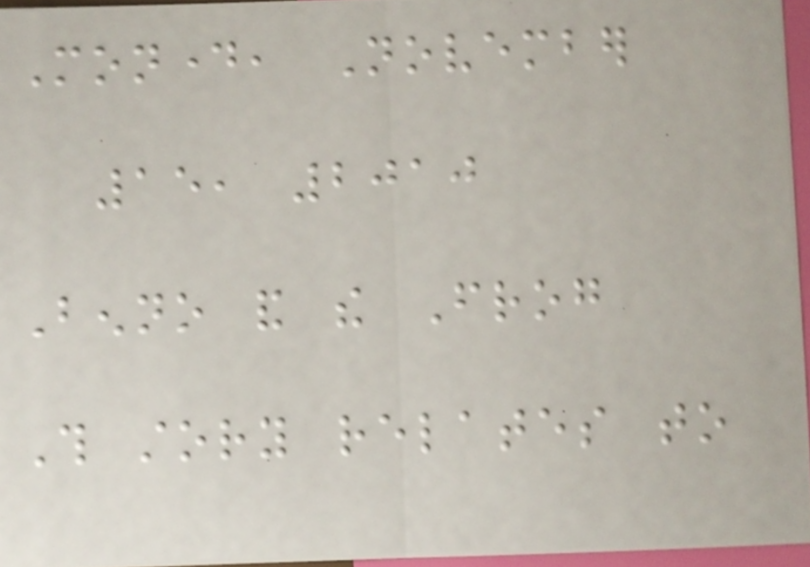Monday, November
15, 2010
Benno and the Frog
This story relates to
